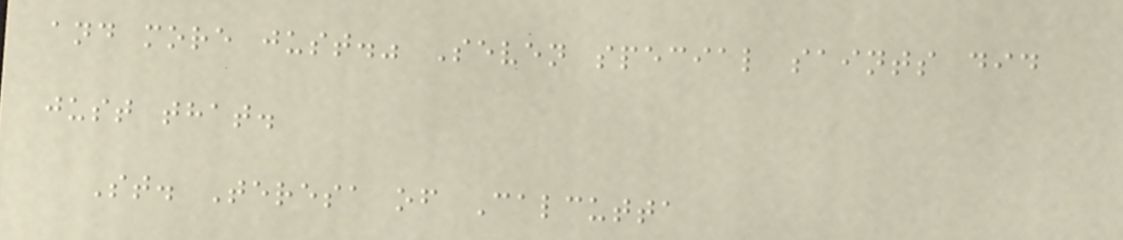and more just." Seven special saints did
just that.
St. Teresa of Calcutta
